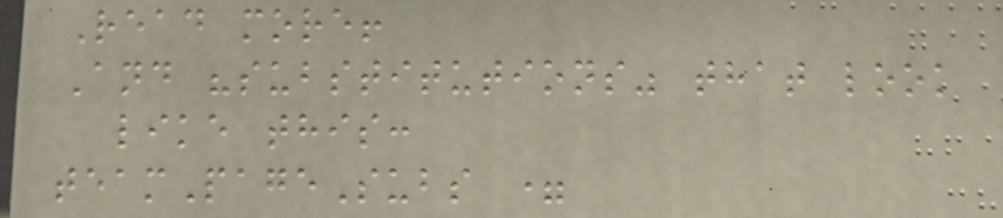Read more!
And "substitutions" that look
like this:
teamPageSubs =
